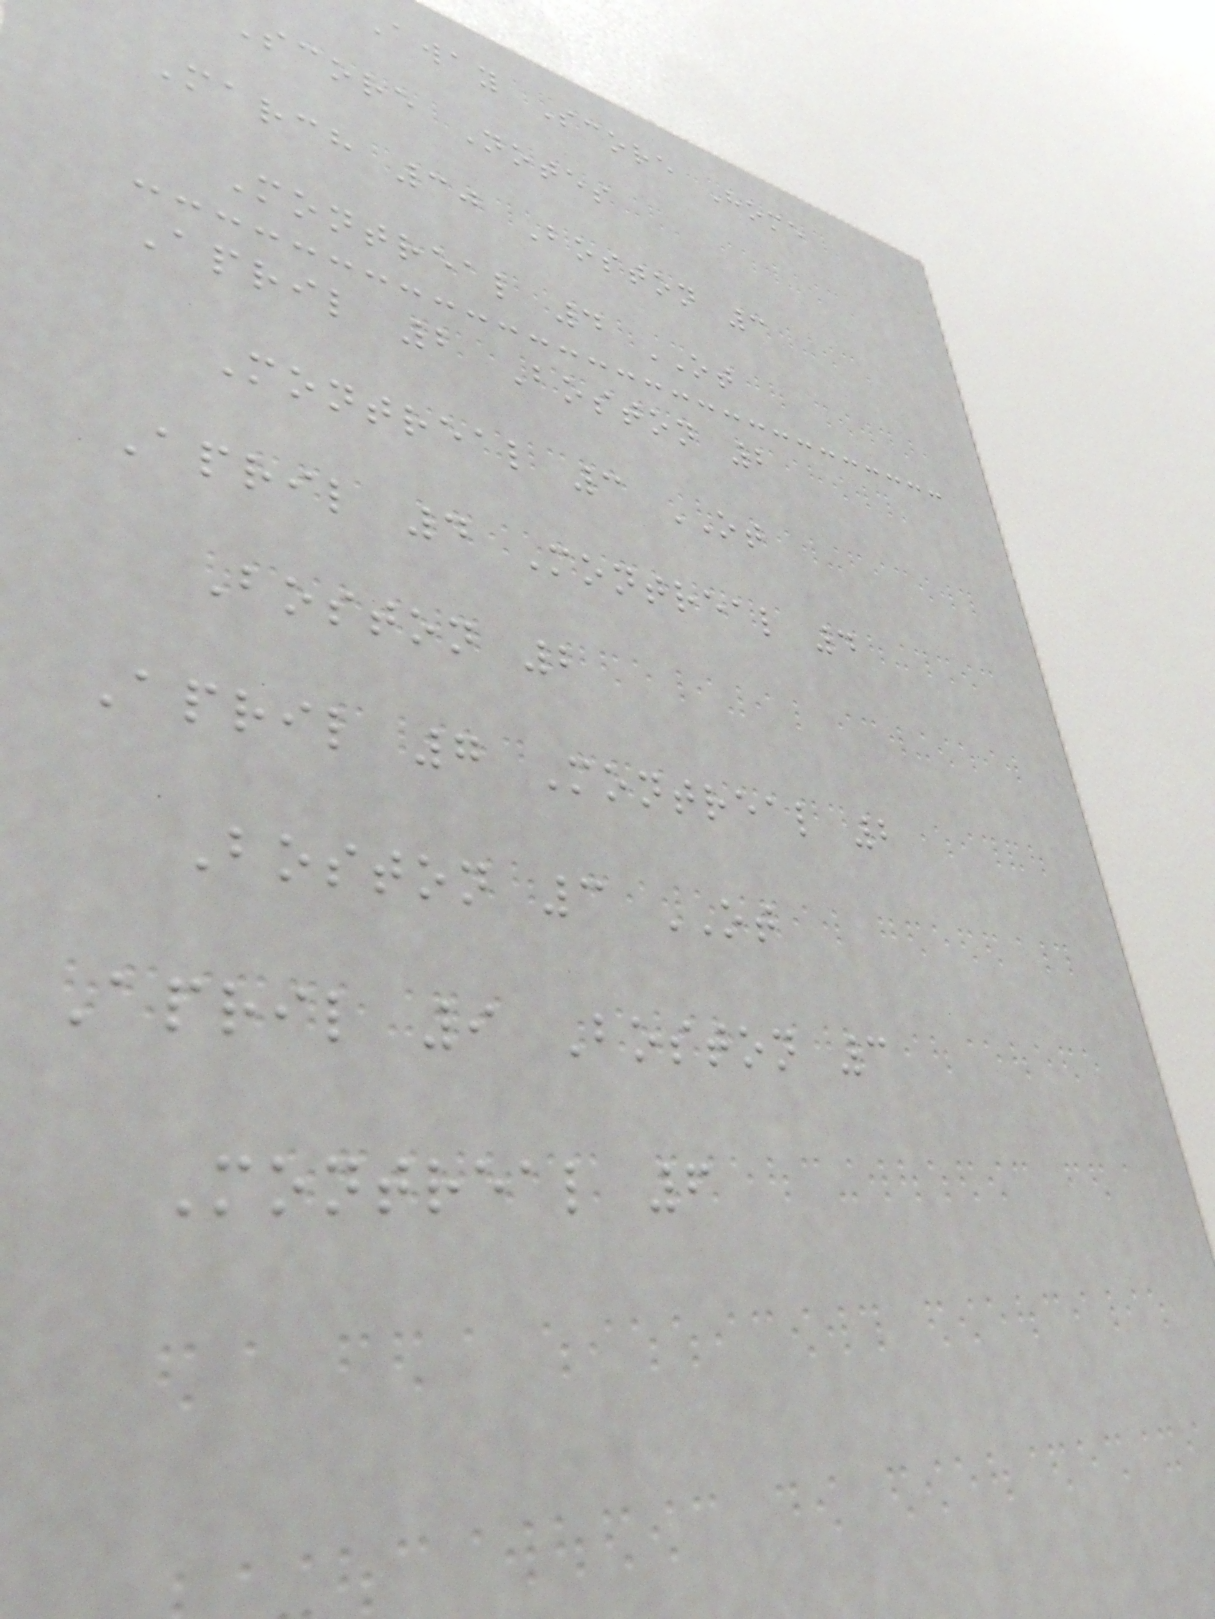Away Score Home
Score Notes
March 30 Boston 3
Montreal 4 OT
April 2 Boston 2
Montreal 3 OT
April 4 Montreal 4
Boston 2
April 7 Montreal 2
Boston 3 OT
April 9 Boston 3
Montreal 6
